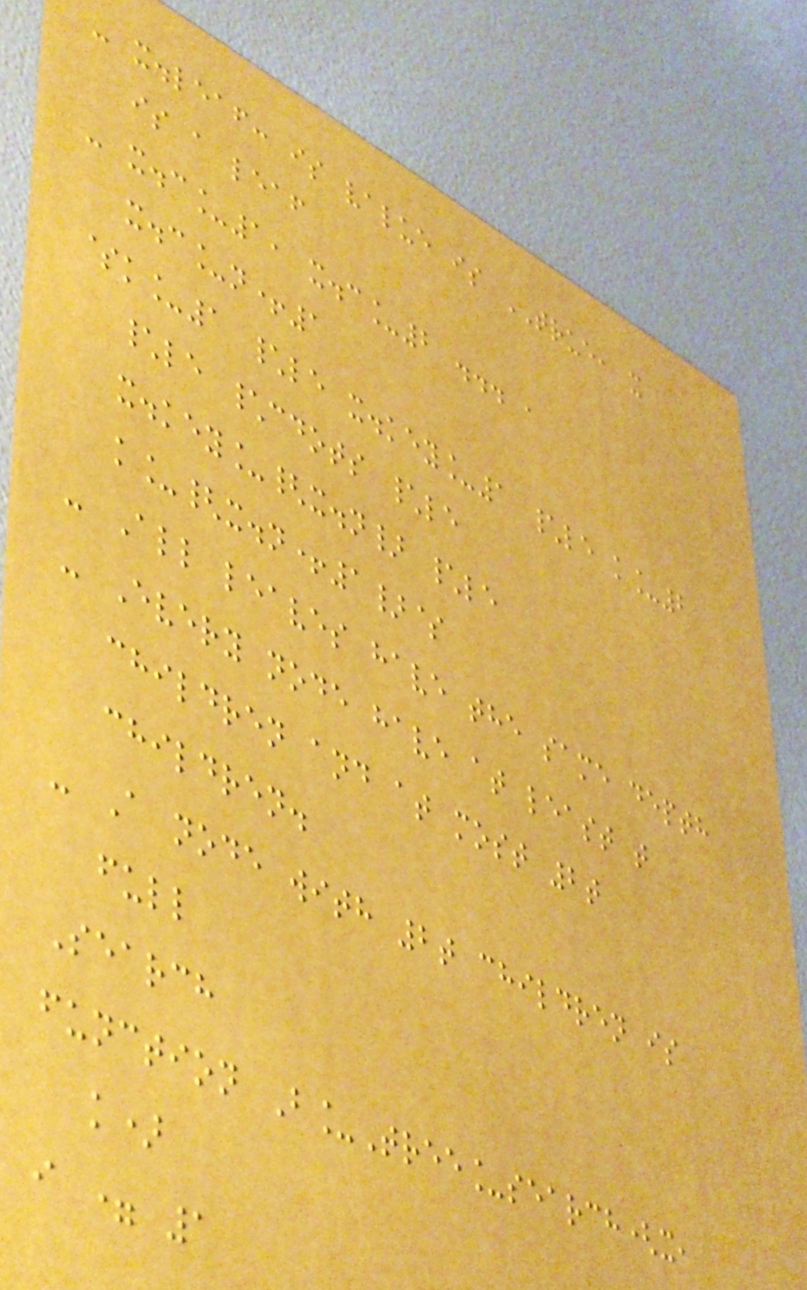- x.leaf: is value is TRUE, x
is a leaf
- x.c_1, x.c_2 ... ,
x.c_n+1
$k_1 \le x.key_1 \le k_2
\le \cdots \le
x.key_{x.n} \le
k_{x.n+1}$
- All leaves have the same depth
- Every node have at least t
children and at most 2t
children.
- A node with 2t children is
full
Search
function B_Tree_search(x,
k)
i = 1
